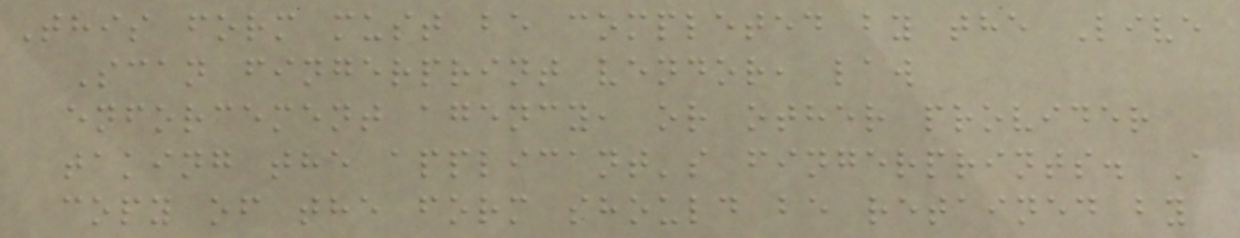This form must be completed by the Live
Scan fingerprint vendor, law
enforcement agency, or other provider
taking the applicant's fingerprints. A
copy of the form should be retained by
